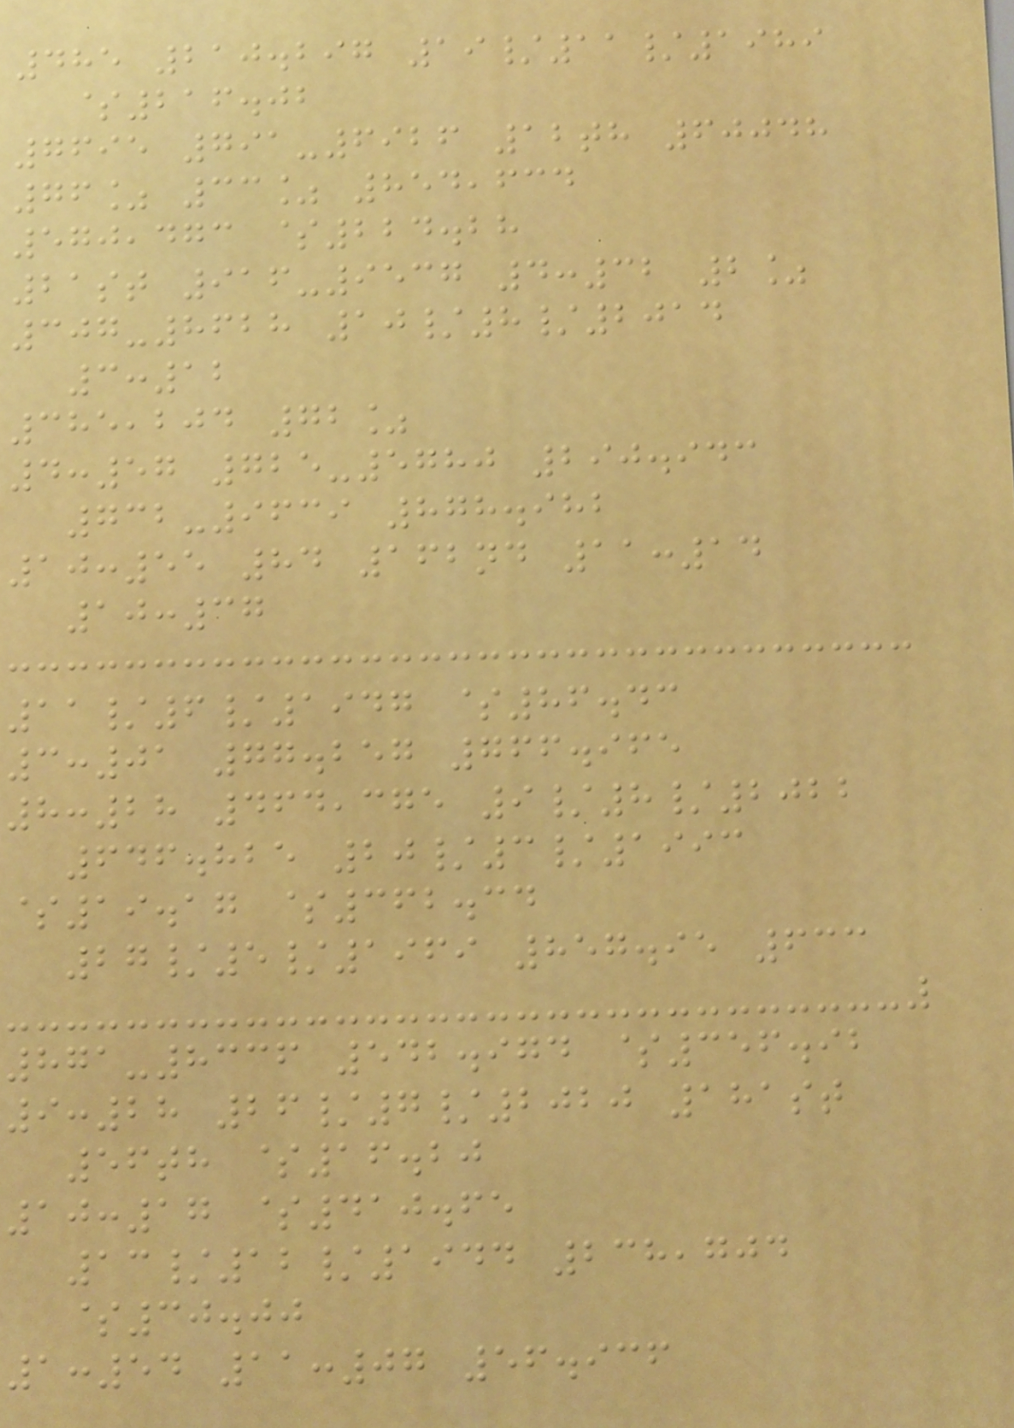485 210.297 19/11/1989
$216.02
7695 791-6926 12th 60048
76% 33% 854,634
570,473 $224.28
21st 916-9537 4:32 2%
307-8628 10/8/2014
3:12
385,204 72%
4:57 725-5780 290.943
732-9639 878.982
10:55 84 162nd 11:14
10:37
11/6/1947 $86.43
3:01 77.257 766.965
8:28 464,375 9/8/2022
646.825 20/3/1993
$19.17 $362.34
27/5/1969 857.95 633
871-8336 542.974 $356.92
9:28 26/7/2020 181st
56th $16.20
10:17 $410.65
13/12/1944 238,704
$30.00
1:54 11:07 56.936
